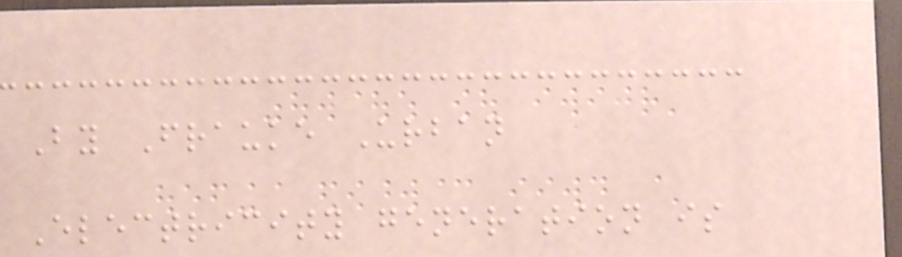By Frauke Urban
Electricity generation is
